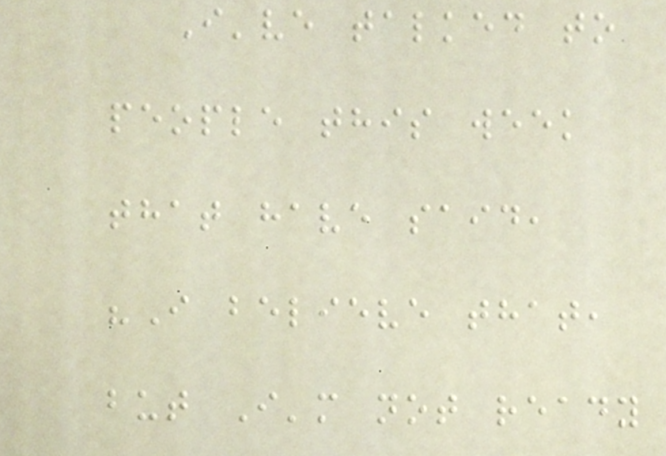I've talked to
people this week
that have said,
"I believe that,
but I'm not ready
